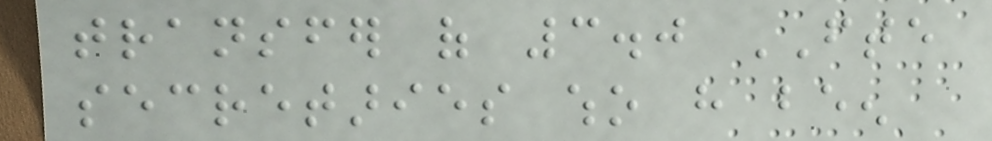transfer of 3.0 FTE
secretaries who have been
